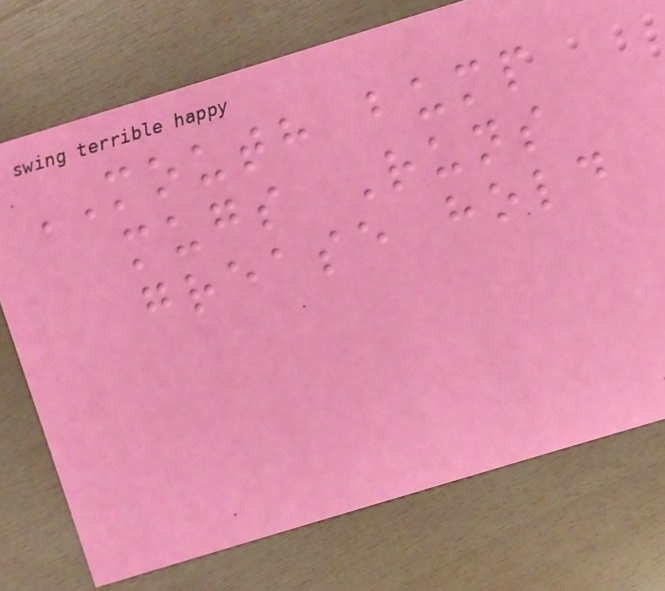MOUTH bump
mugs Runs
grease hold
